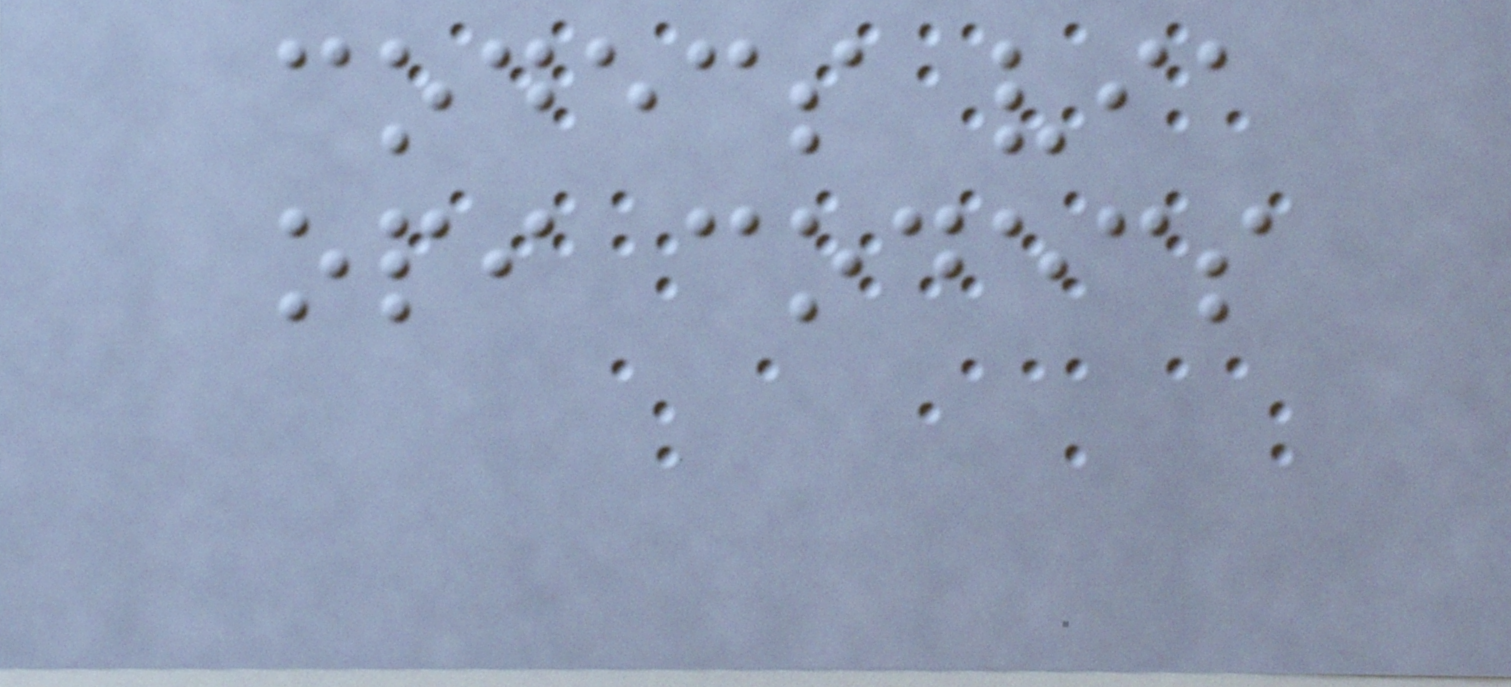codecs via
opi codecs
